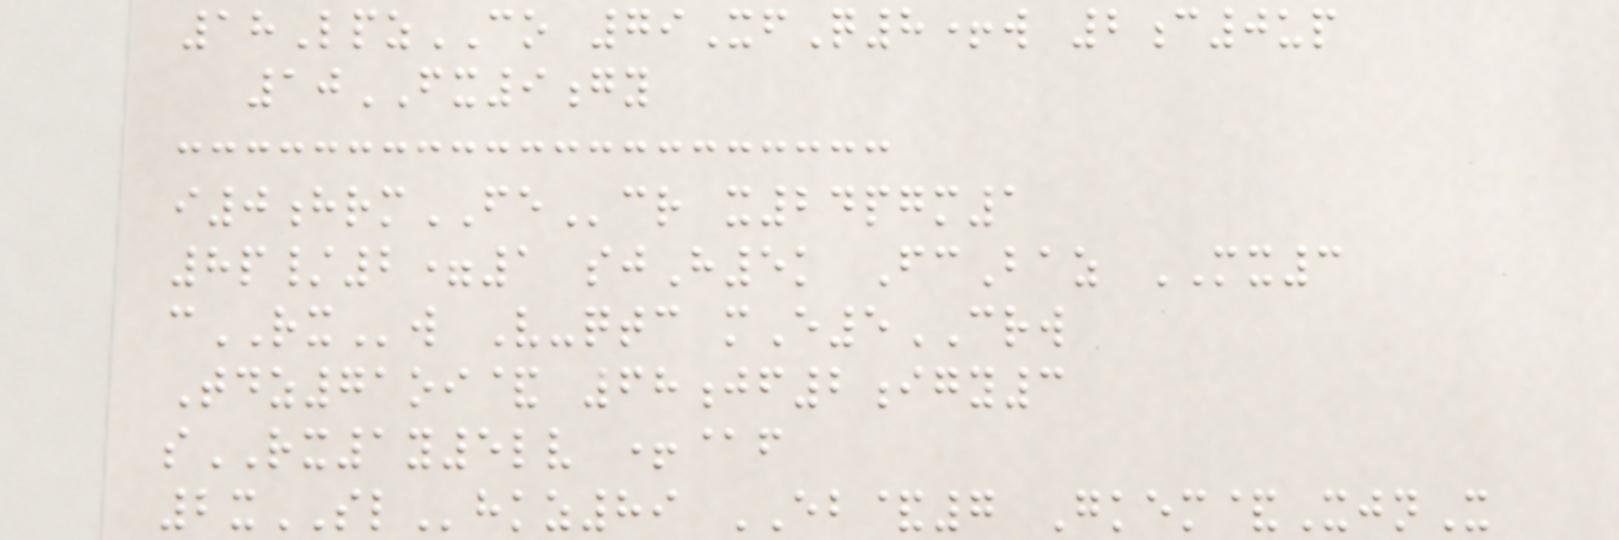18LpzCO 79XfQ8+w 2c0up
10FX9gy
i0hrmFEcr x24pgm1
8p/2=1 sjH5k FcBaz MX3
cRXw V-qtc mE5CRW
Tdz71oi& 68jf2igy3
sRX1y5lv +@f
2xSLhkz89 EB&7 Gkem&XjnX
